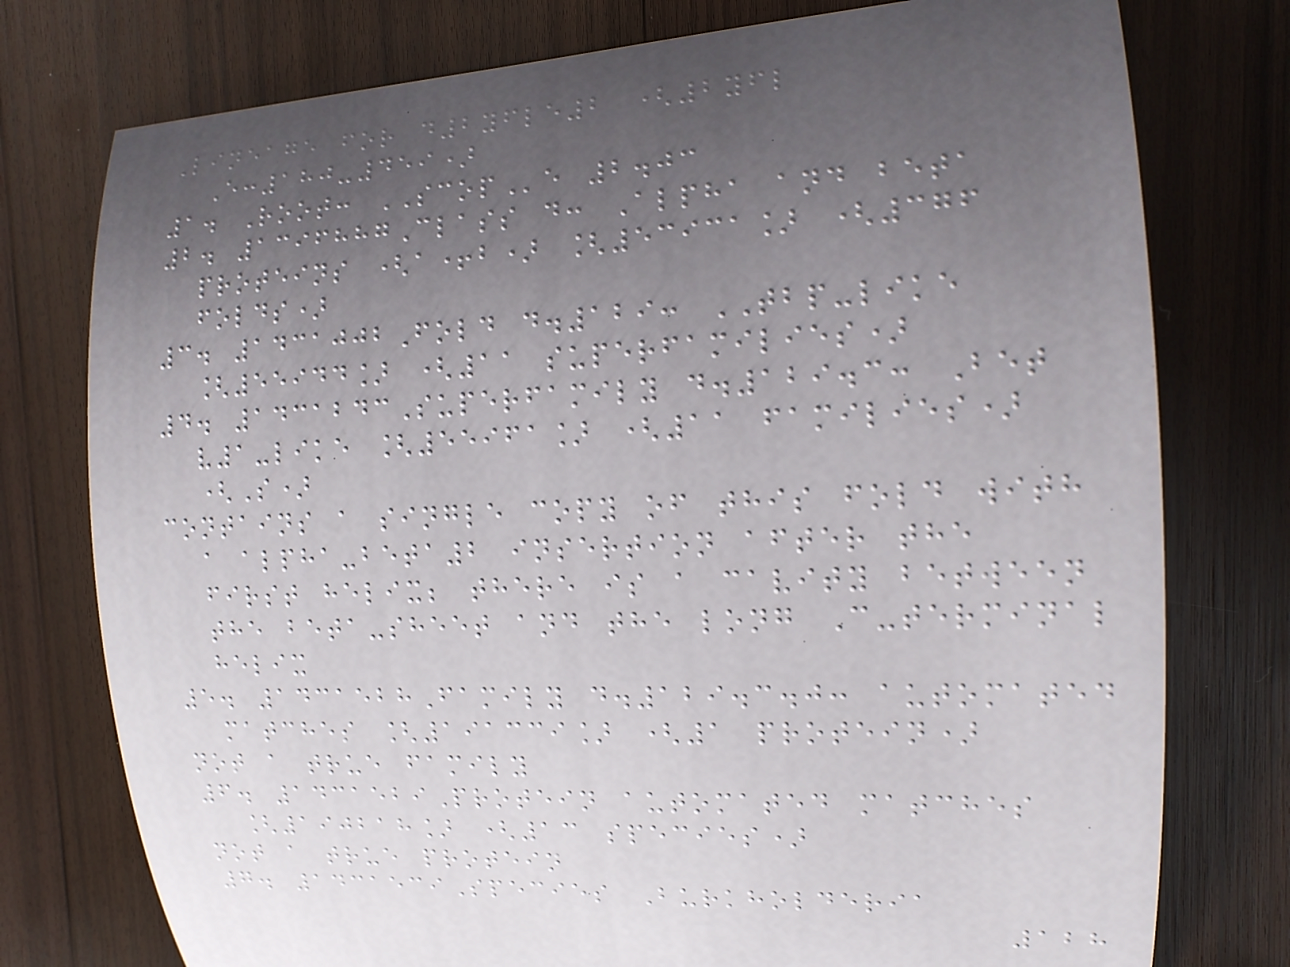Lineage for d2yfle2 (2yfl
E:180-459)
1. Root: SCOPe 2.03
2. 1396887Class d: Alpha and beta
proteins (a+b) [53931] (376
folds)
3. 1431002Fold d.129: TBP-like
[55944] (11 superfamilies)
4. 1431243Superfamily d.129.3: Bet
v1-like [55961] (11 families)
(S)
contains a single copy of this fold with
a alpha-beta2 insertion after the
first helix; there is a cavity between
the beta-sheet and the long C-terminal
helix
5. 1431528Family d.129.3.0: automated
matches [191339] (1 protein)
not a true family
6. 1431529Protein automated matches
[190218] (13 species)
not a true protein
7. 1431539Species Burkholderia
128
